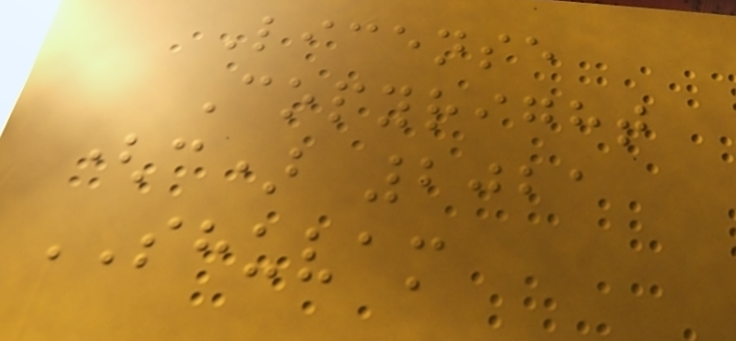License
Copyright
(c) 2021
SHUVAM
